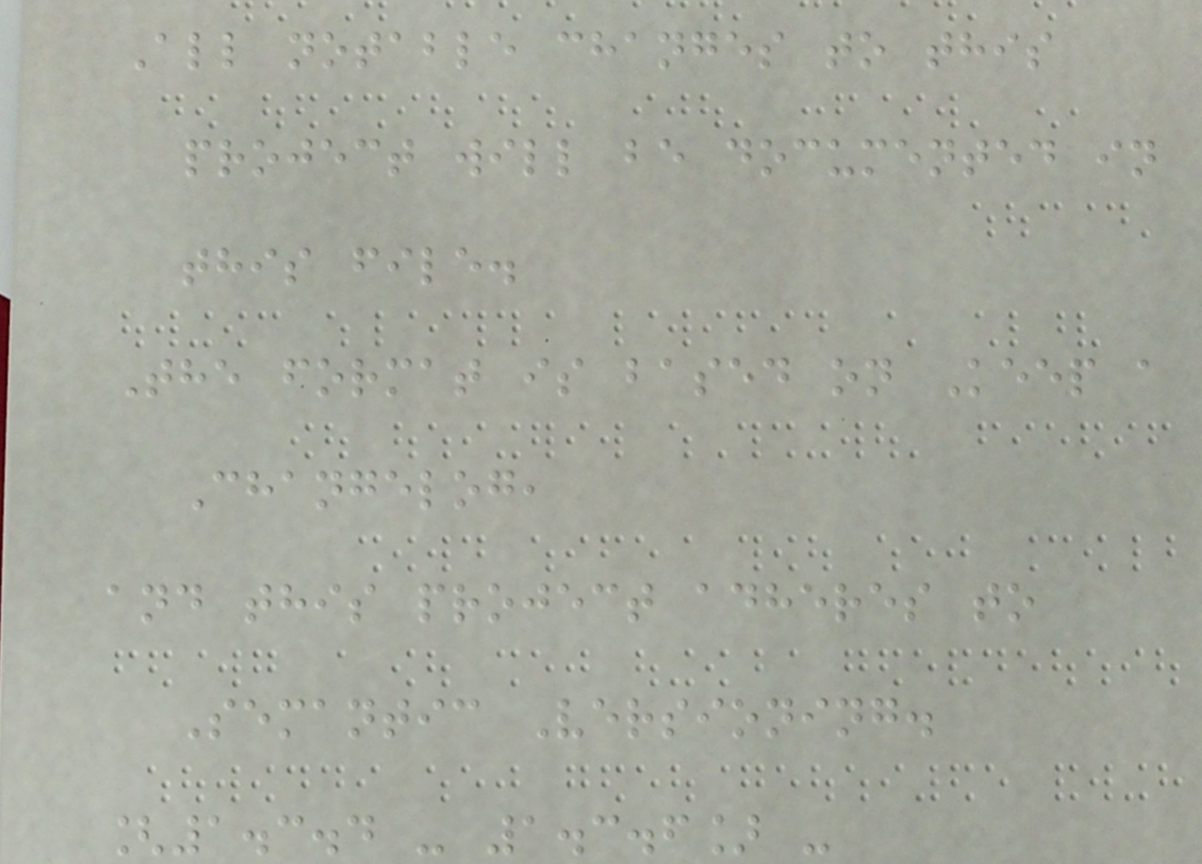All notable changes to this
project will be documented in
this file.
The format is based on Keep a
Changelog,
and this project adheres to
Semantic Versioning.
[1.3.4 - 1.3.6] -
